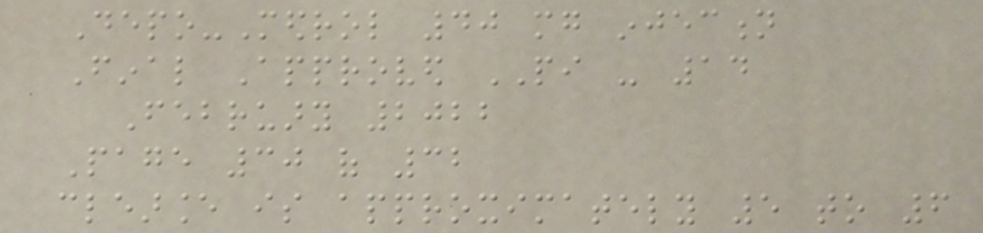Depo-Medrol 40 mg injection
Final Approved PI - 14
February 2022
Page 30 of 32
clearance is approximately 5 to 6
